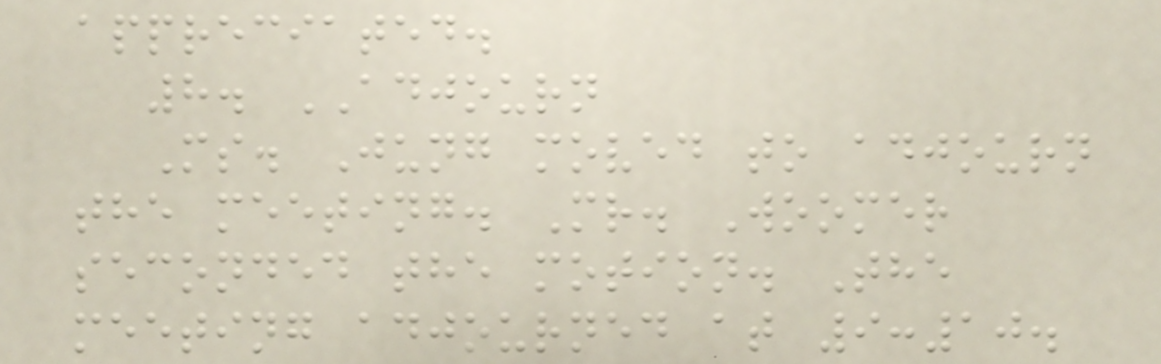appreciated.
8. ADJOURN
Ms. Jung moved to adjourn
the meeting. Mr. Woomer
seconded the motion. The
meeting adjourned at 9:10.
